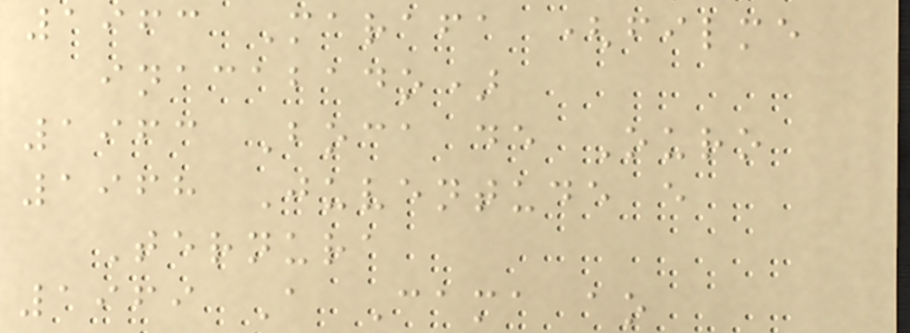1963 Marafa (filme
inacabado)
1963 Boca de Ouro
1968 Juventude e
Ternura
1969 A Cama ao
